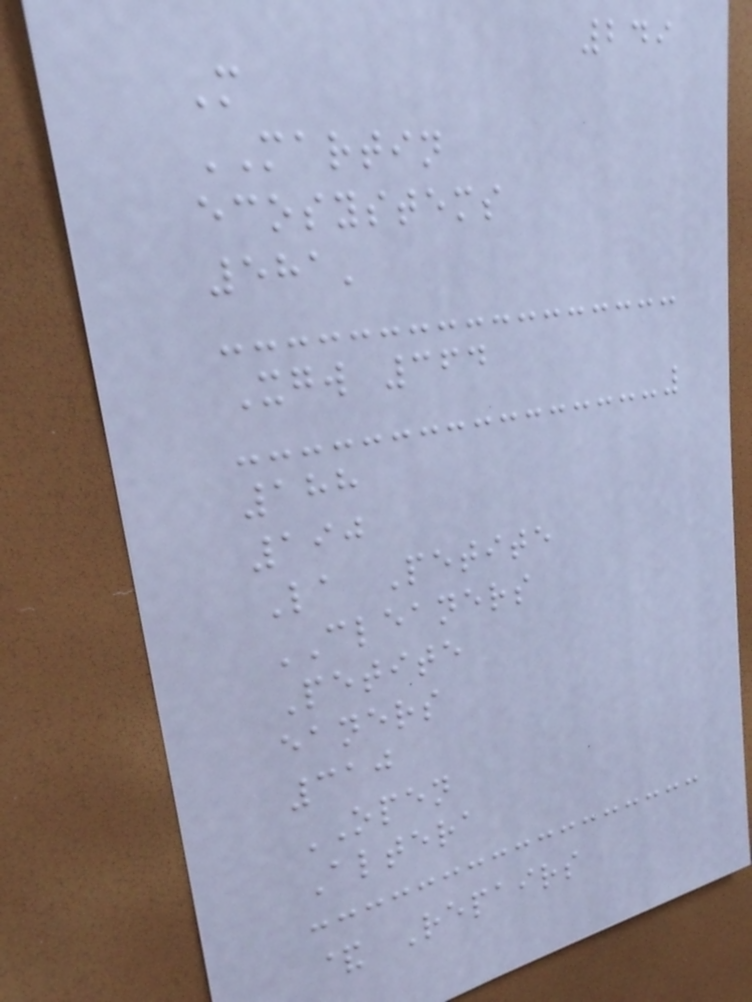249
M
MARTIN
ecosystems
581'
Xgw 364
188
190
La Petite
CLEANERS
Petite
eaners
310
OPEN
Altera
& Repairs
